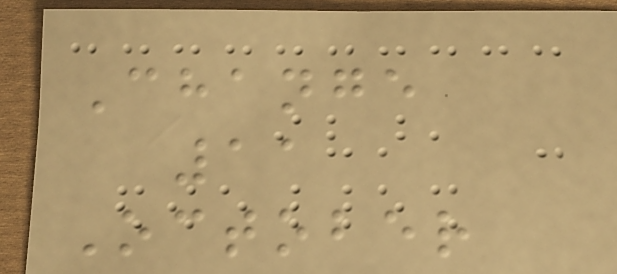Change
11
October
